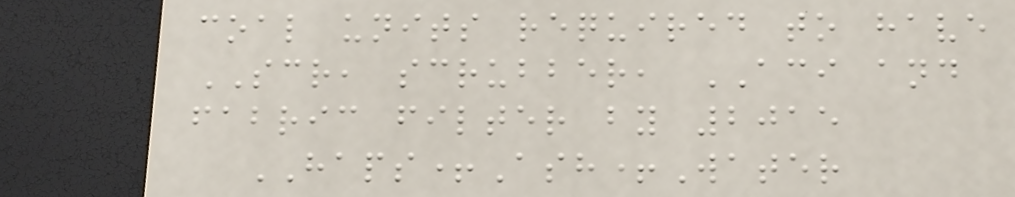coal units required to have
SCR, scrubber, ACI and
fabric filter by 2015
HAPS+Ash+Water
